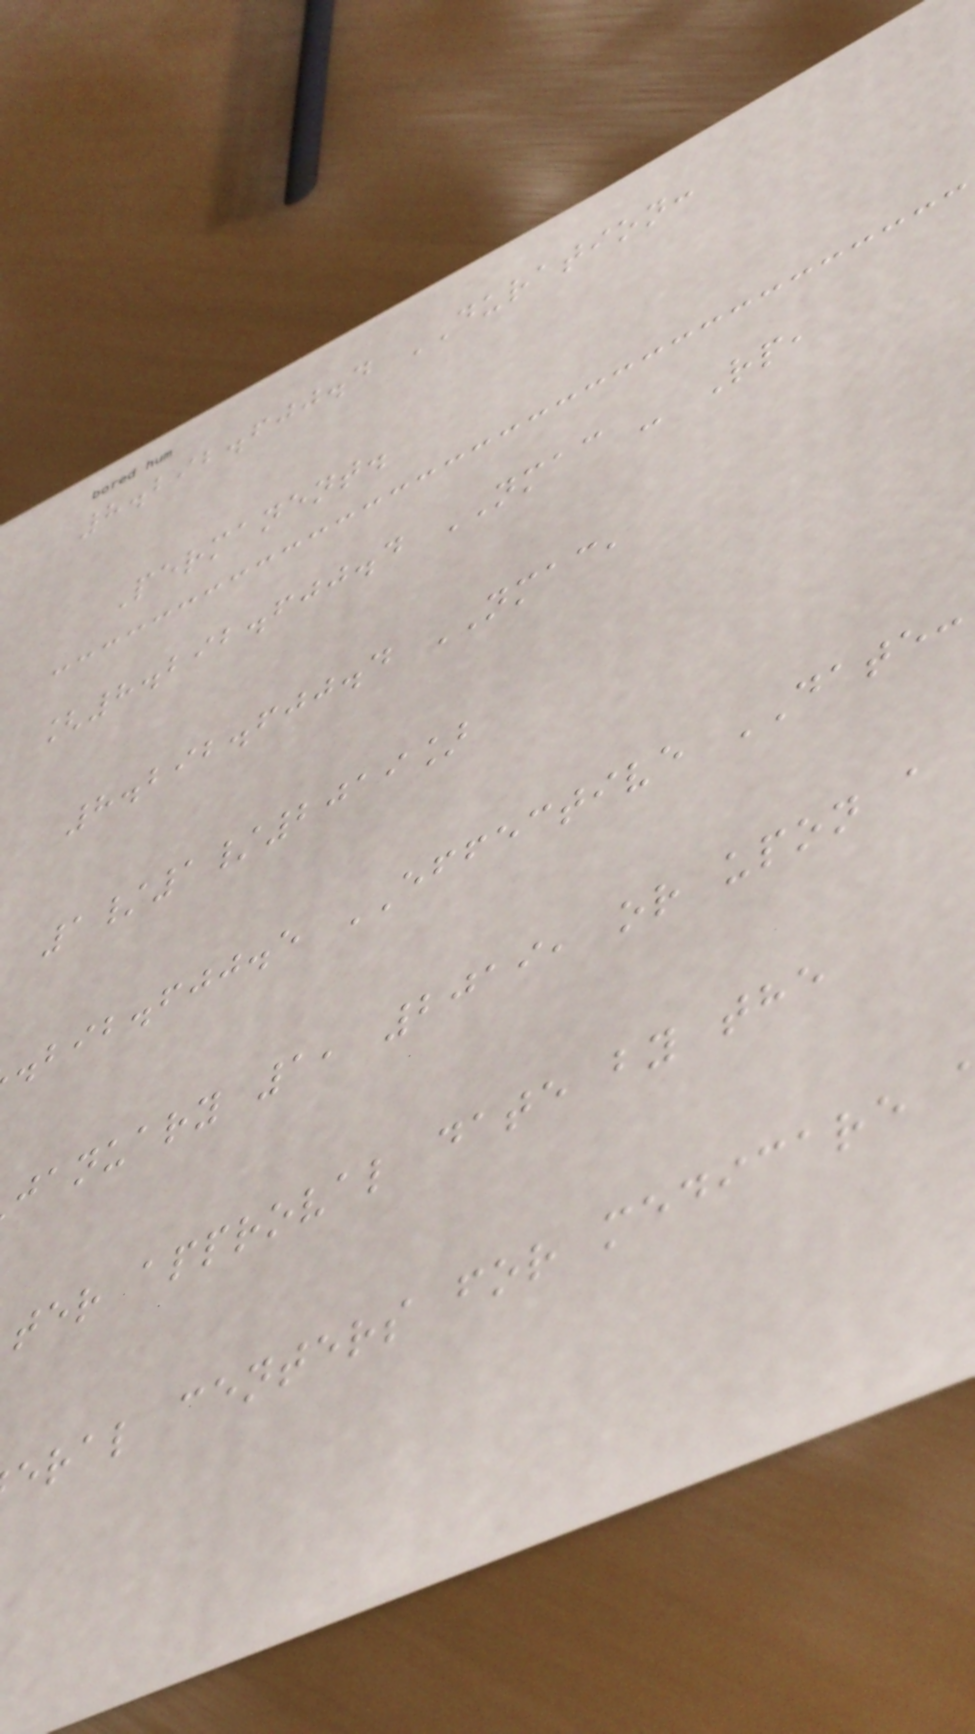8.292.600.4 DURATION:
Permanent.
[8.292.600.4 NMAC - Rp,
8.292.600.4 NMAC,
1/1/2019]
.bib.fjj.e EFFECTIVE DATE:
january 1, 2019, or upon a
ter approval date by the
eral centers for medicare
